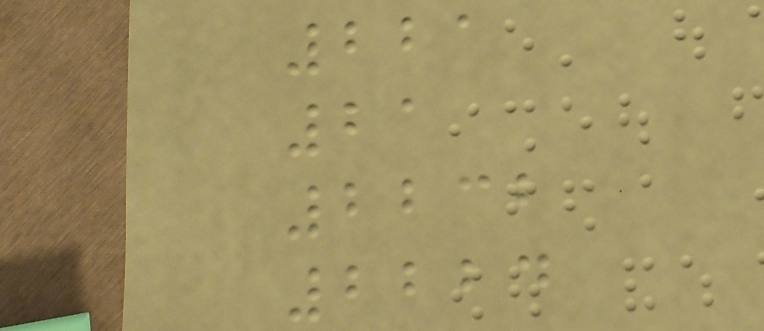221
21
2232
2224
